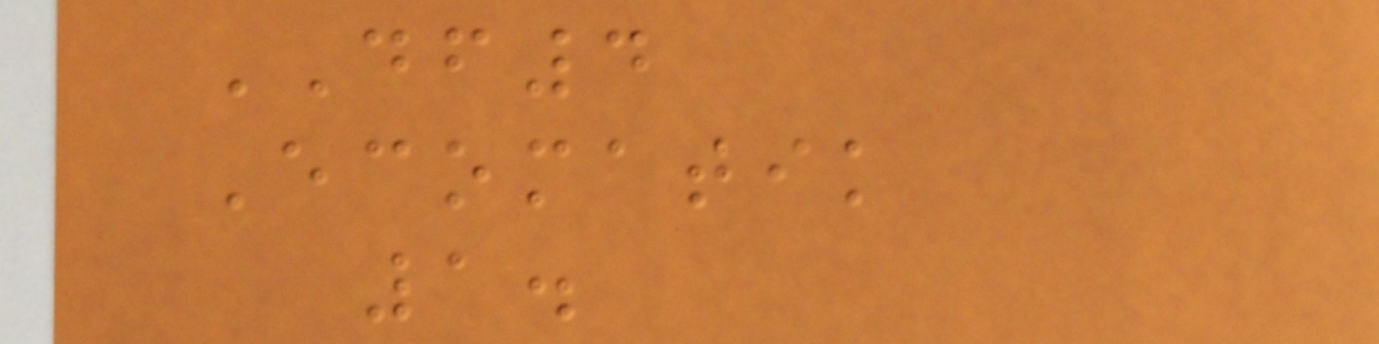DF4
Ecomatik
1.
